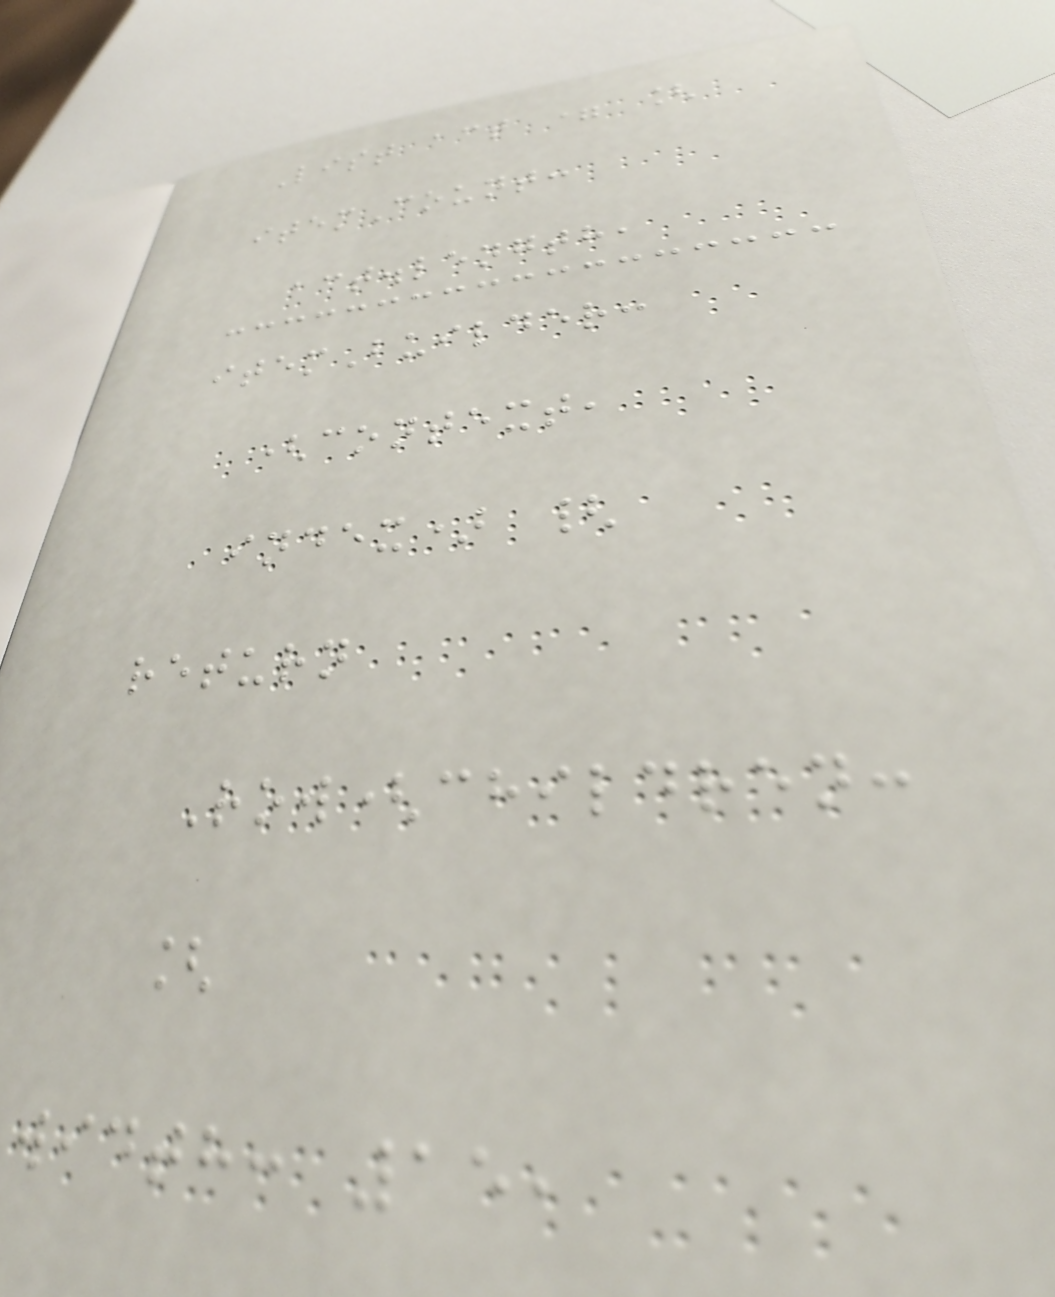List act = [
itemCount:
act.length,
itemBuilder:
(context,
index) {
return
Row(children:
[
width: 15,
